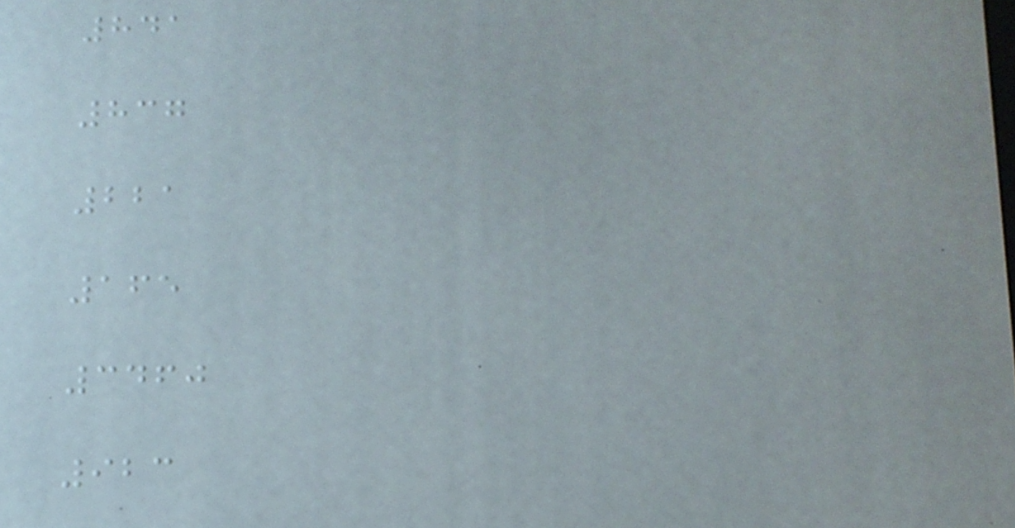841
837
221
165
3460
923
